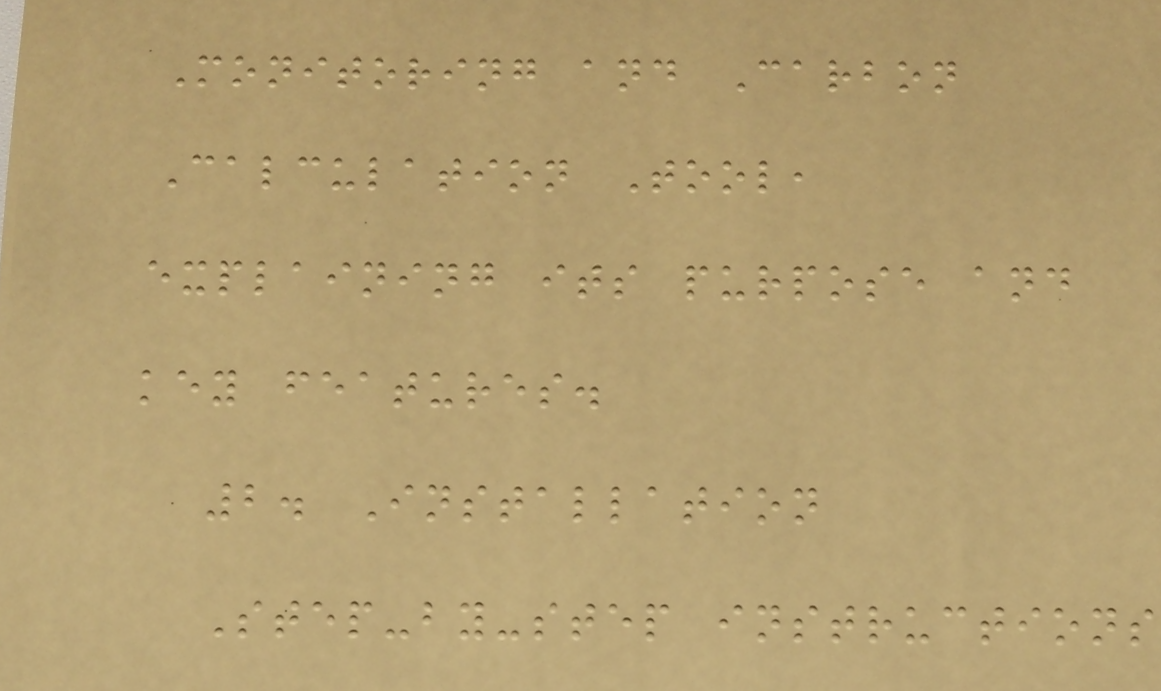Monitoring and Carbon
Calculation Tool,
explaining its purpose and
key features.
2. Installation
Step-by-step instructions
